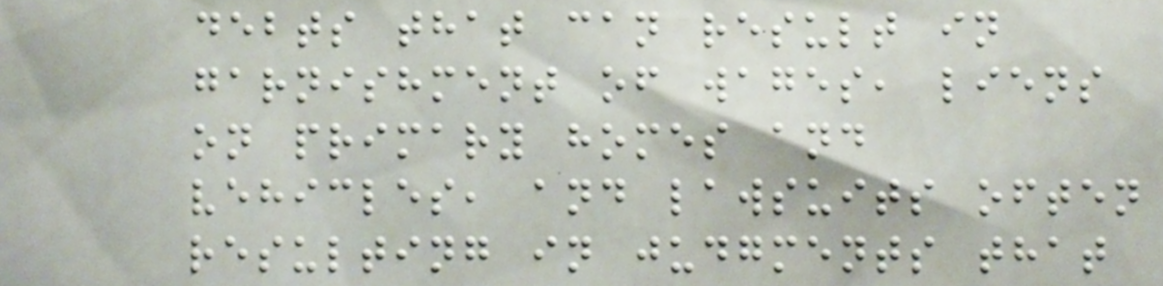debts that can result in
garnishment of wages, liens
on primary homes and
vehicles, and lawsuits often
resulting in judgments that
